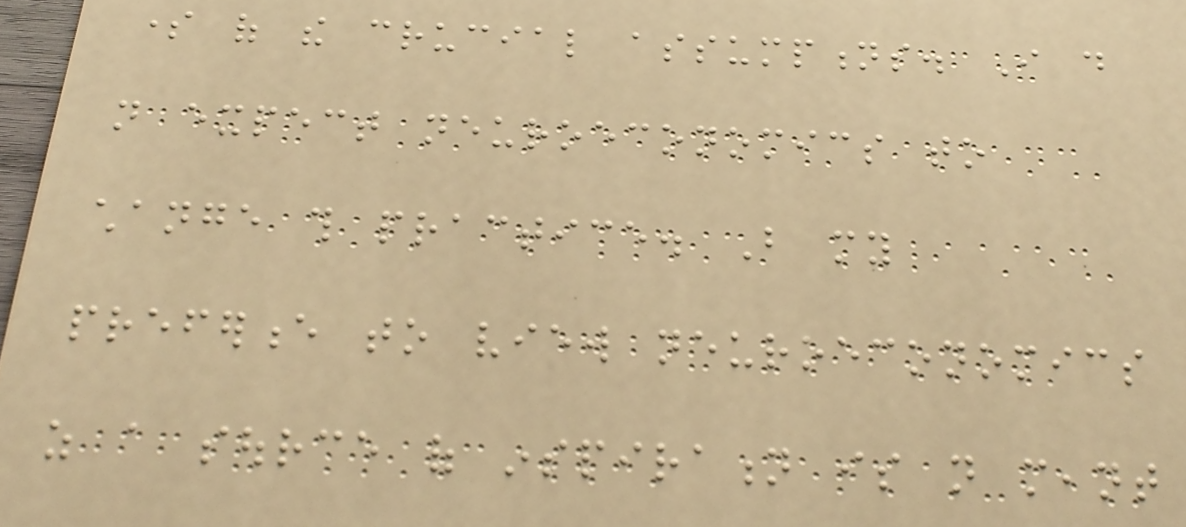some of the crucial assumptions. I do
not expect neuroeconomics to
change this practice. But my
preference to view neuroeconomics
as a source of inspiration is not meant
